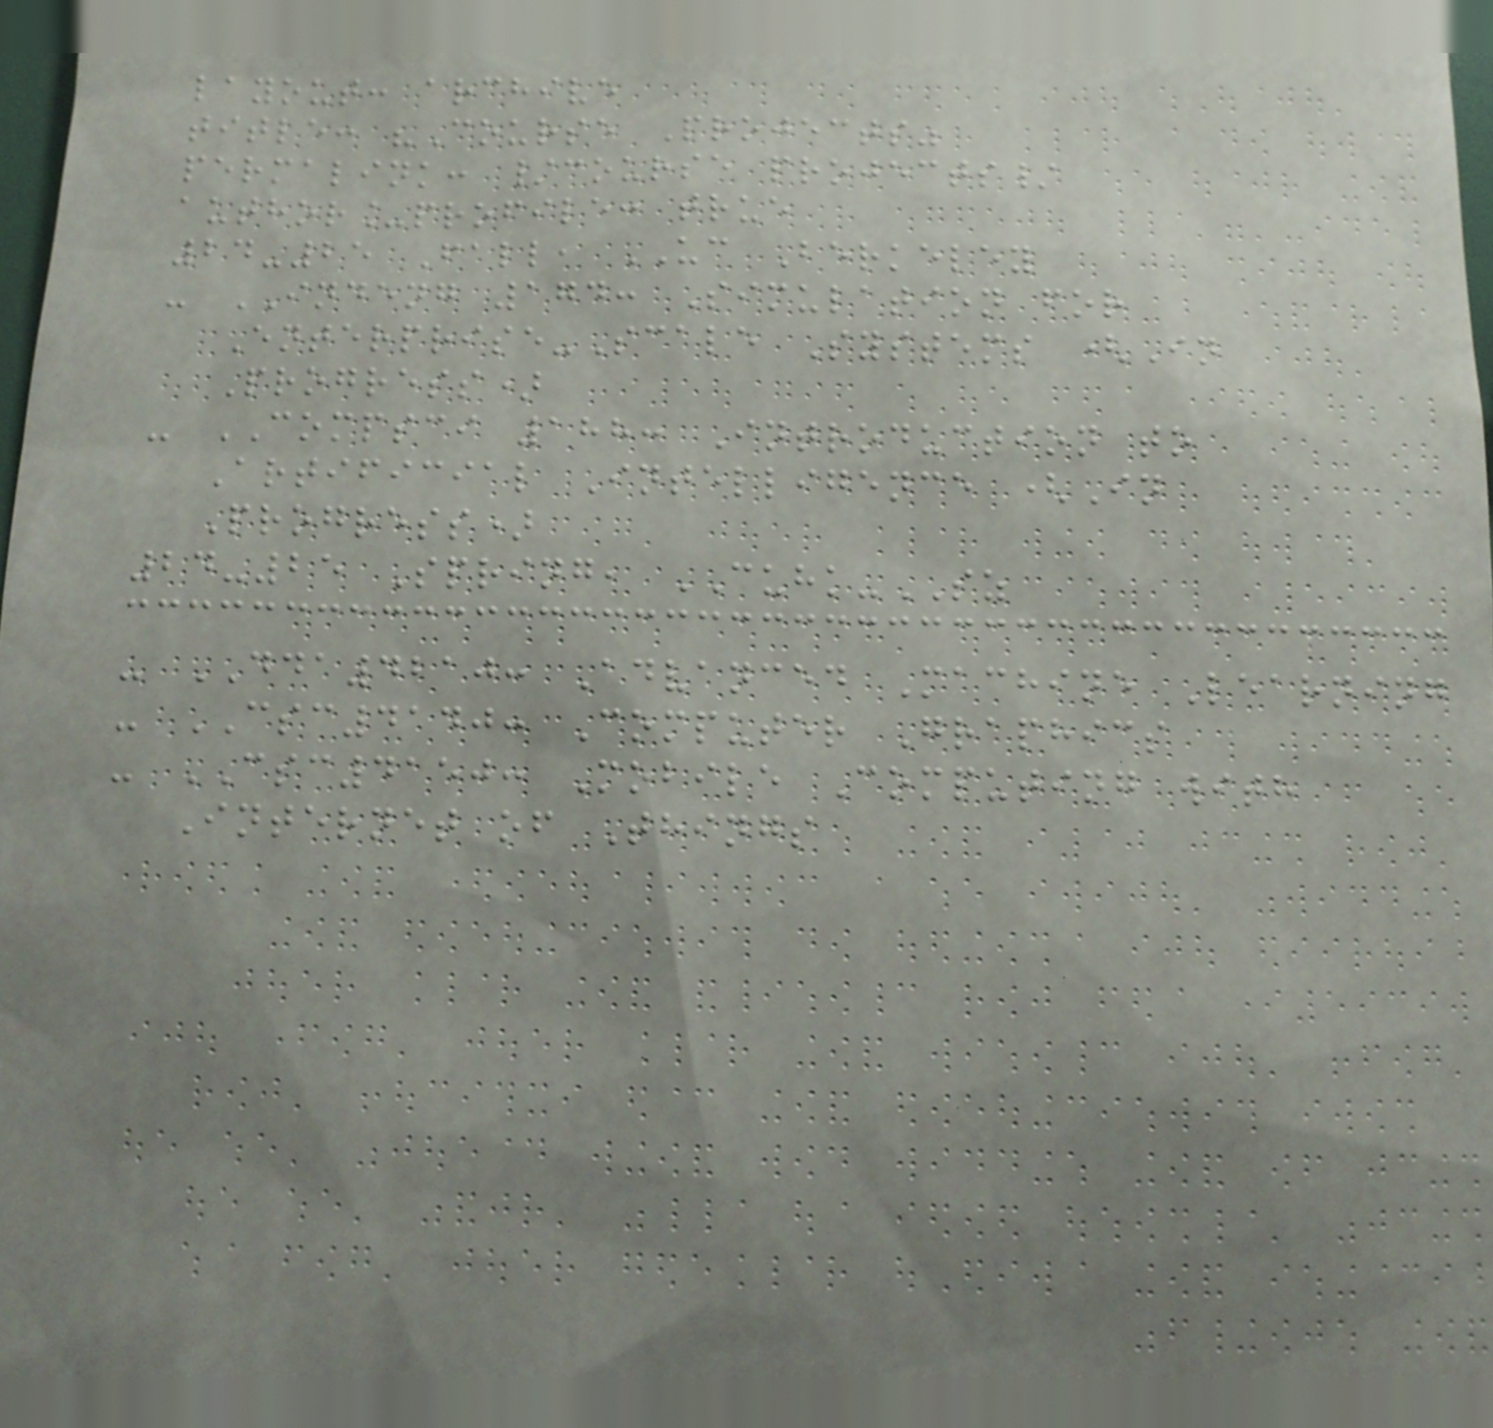layout: archive
title: "Course Projects"
permalink: /course projects/
author_profile: true
24-25 Fall, UC Berkeley
- INDENG 174: Simulation for
Enterprise-Scale Systems (In
Progress)
- COMPSCI 188: Introduction to
Artificial Intelligence (In
Progress)
24-25 Spring, CUHK-SZ
- DDA4210: Advanced Machine Learning
- CSC4140: Computer Graphics
- CSC4150: Mobile Computing with
Internet of Things
